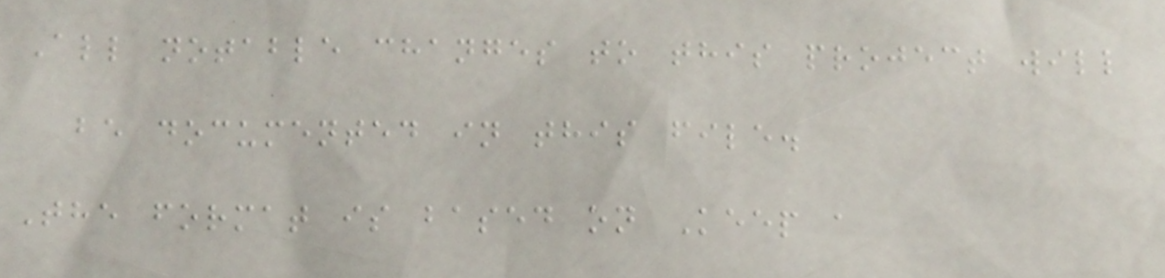All notable changes to this project will
be documented in this file.
The format is based on Keep a
